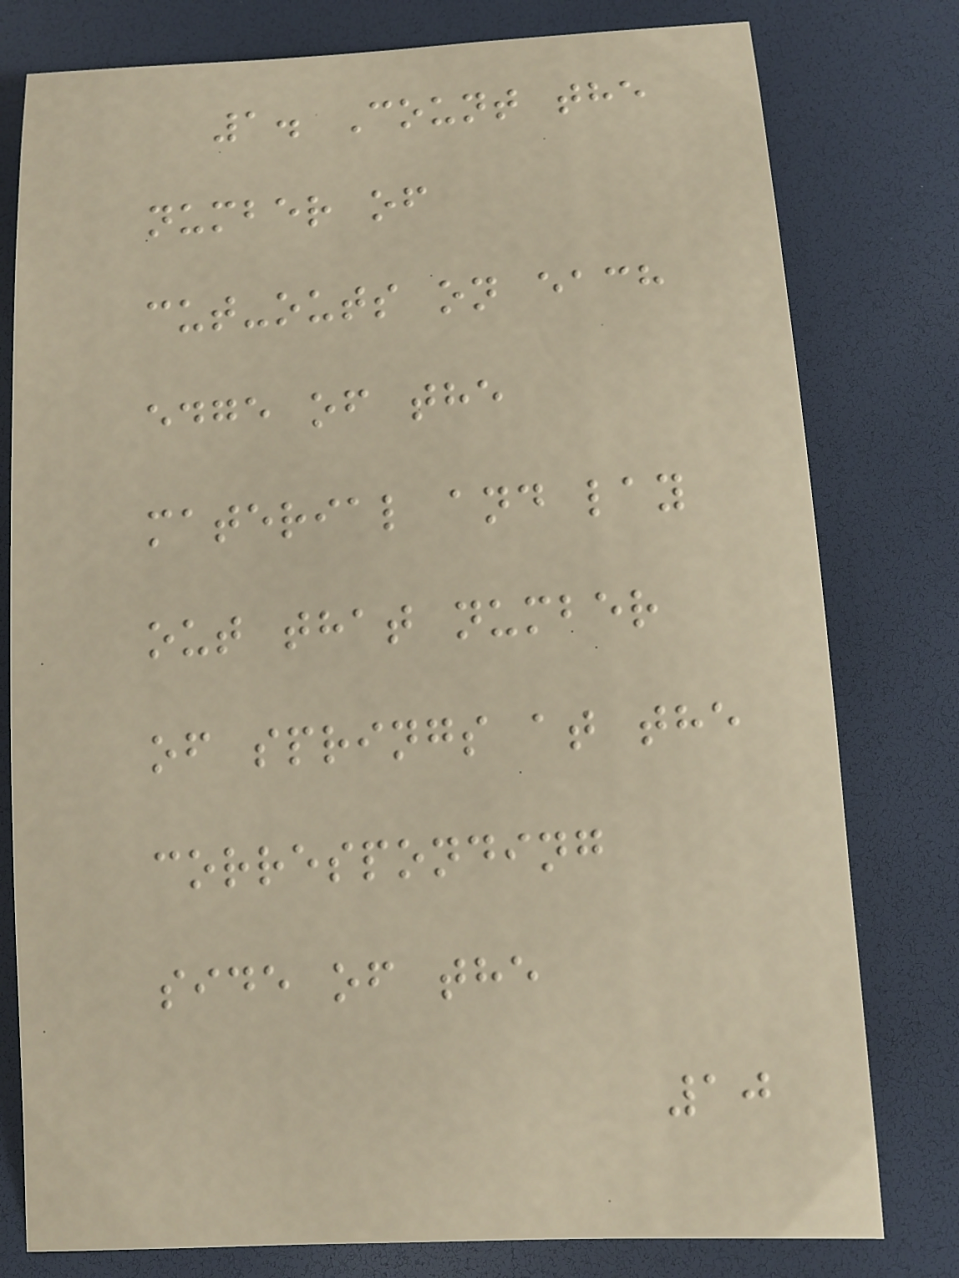1. Count the
number of
cut-outs on each
edge of the
material and lay
out that number
of springs at the
corresponding
side of the
10
